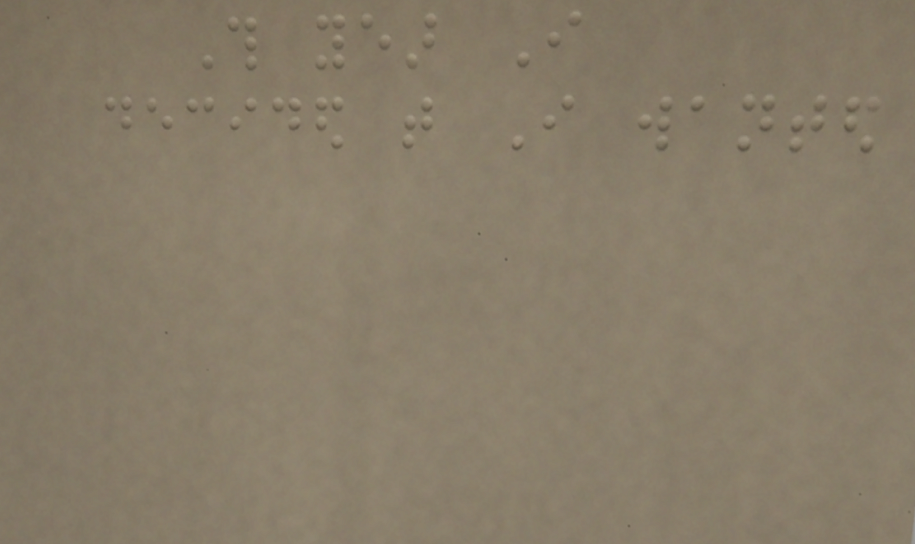This year I
decided that I wanted
